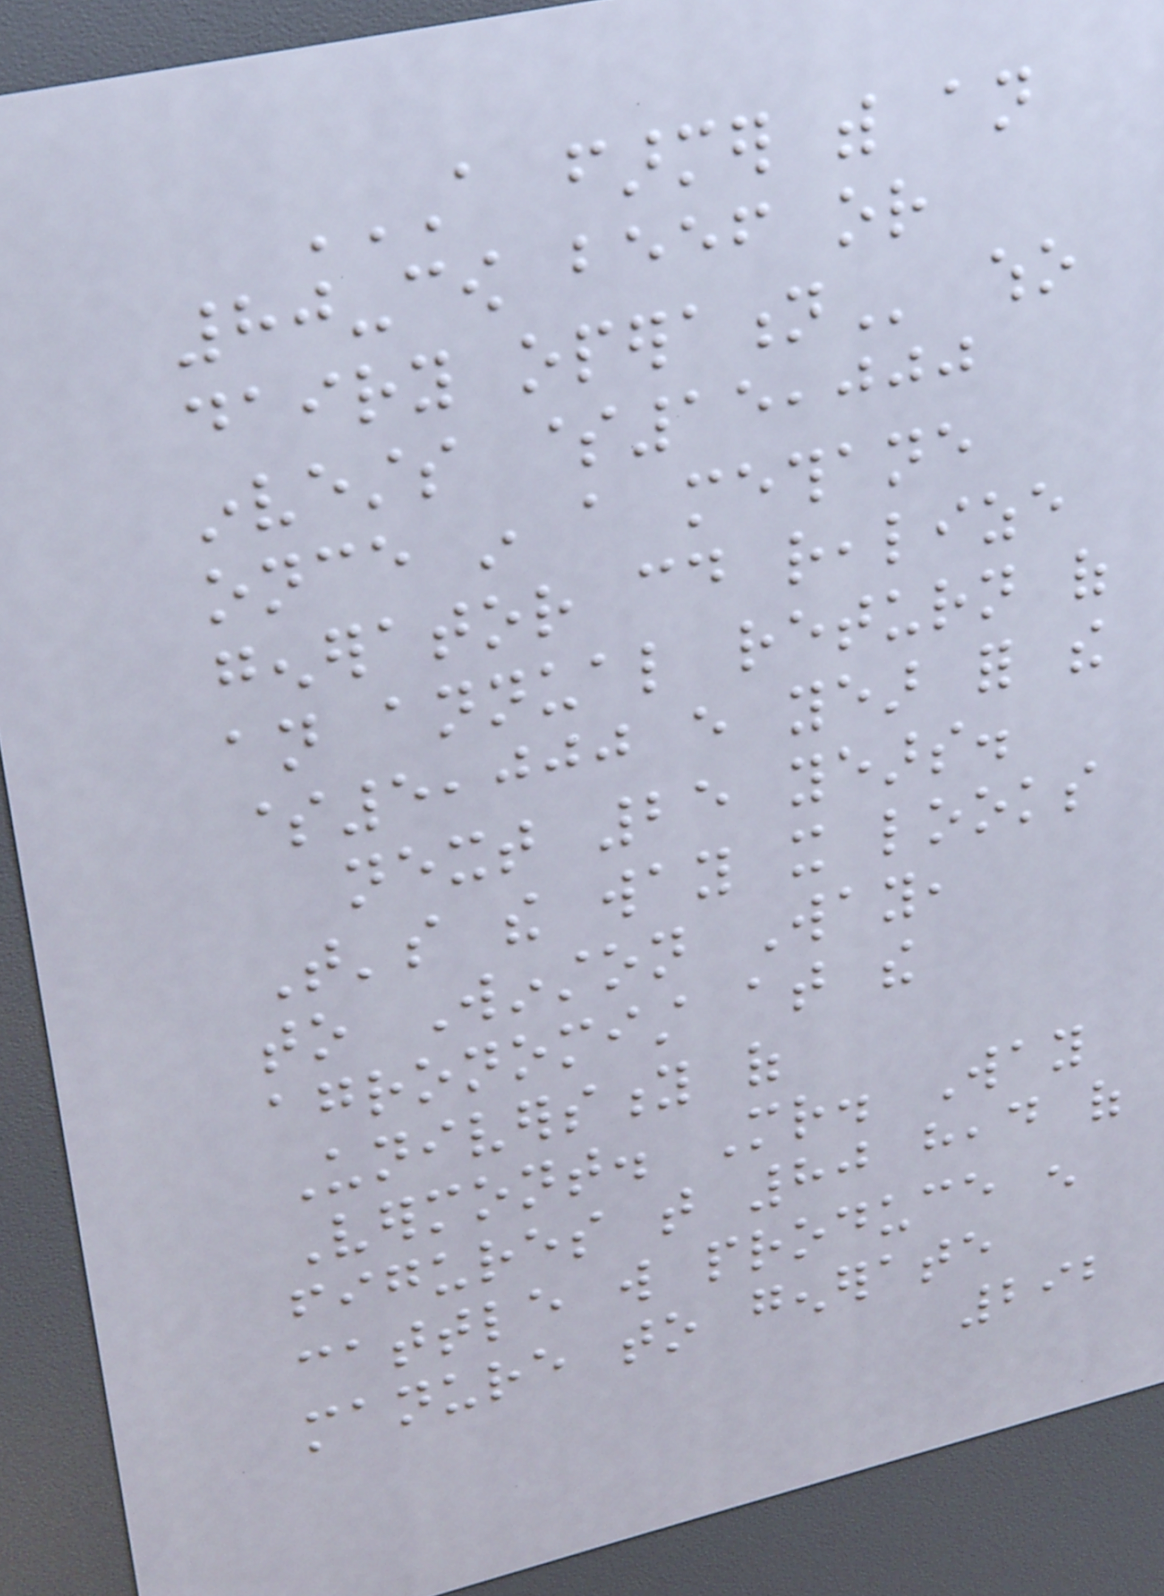A FARMER WITH AN
80-COW BEEF OR
DAIRY OPERATION who
invests $15,000
once in a methane
generator could realize
an annual return of
$5,000 every year for the
next 25 years.
That's the way it looks
to Winston Way,
agronomist at the
University of
Vermont. Mr. Way
figures that 80 head of
cattle will produce enough
manure to generate
292
